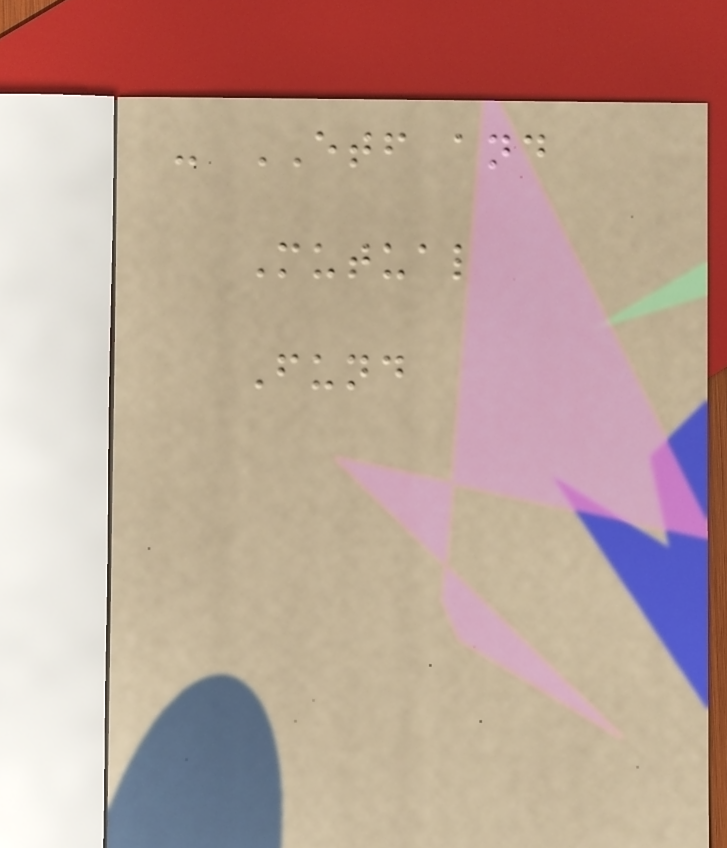- ETF and
Mutual
Fund
